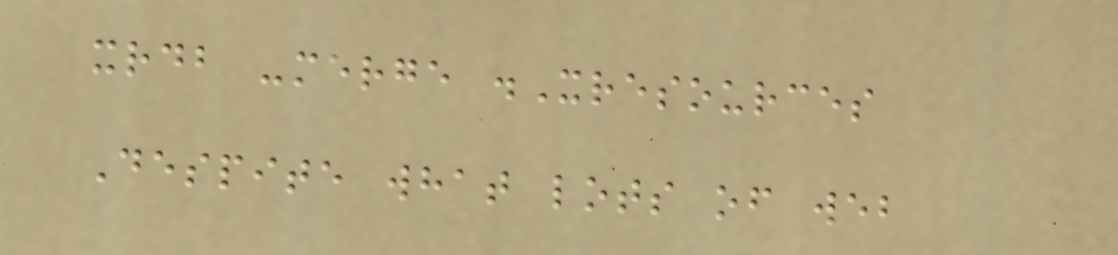xrdb -merge .Xresources
Despite what lots of web
